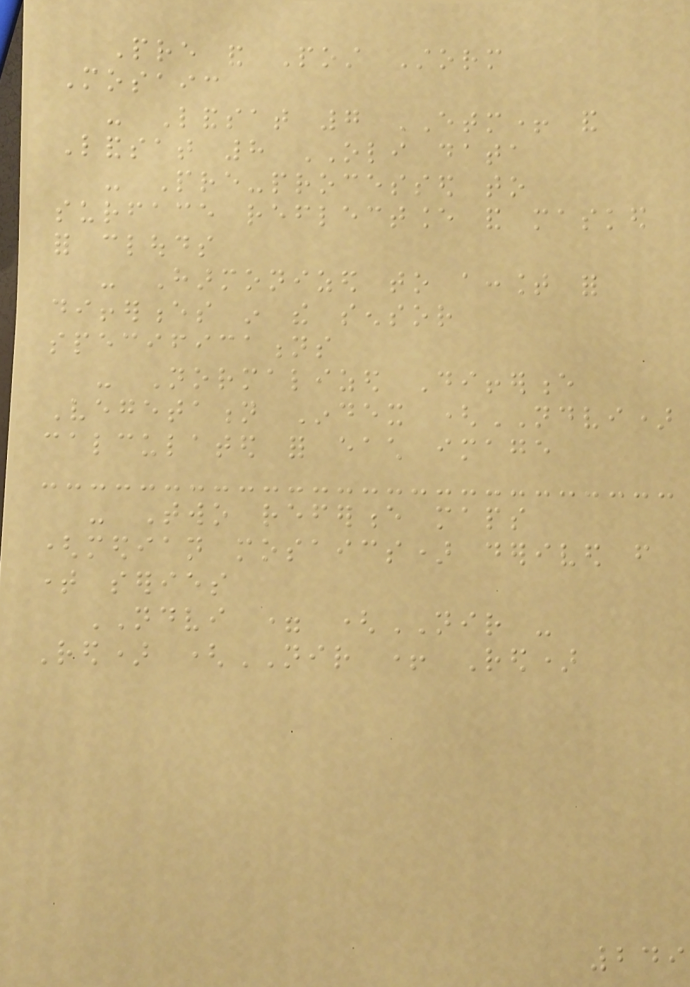Pre and Post Storm
Mosaic
- Landsat 7 ETM+ and
Landsat 8 OLI data
- Pre-processed to
surface reflectance and masked
for clouds
- Harmonized to account for
differences in the sensor
specifications
- Normalized Difference
Vegetation Index (NDVI)
calculated for each image
- Two reference maps
(median mosaics) derived from
time series
NDVI = (NIR -
Red) (NIR + Red)
249
